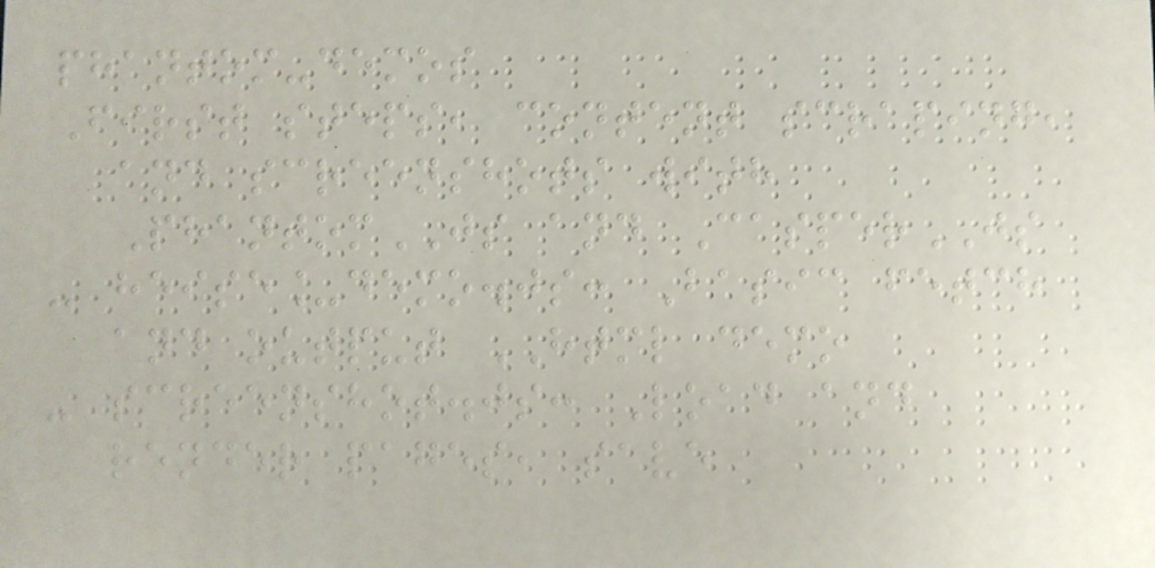phantom-demos
First steps, content scraping,
and screenshots with
PhantomJS and CasperJS
- heise_demo.js: Basic fetch
and output HTML demo
- screenshot.js: Load and
render pages, save
